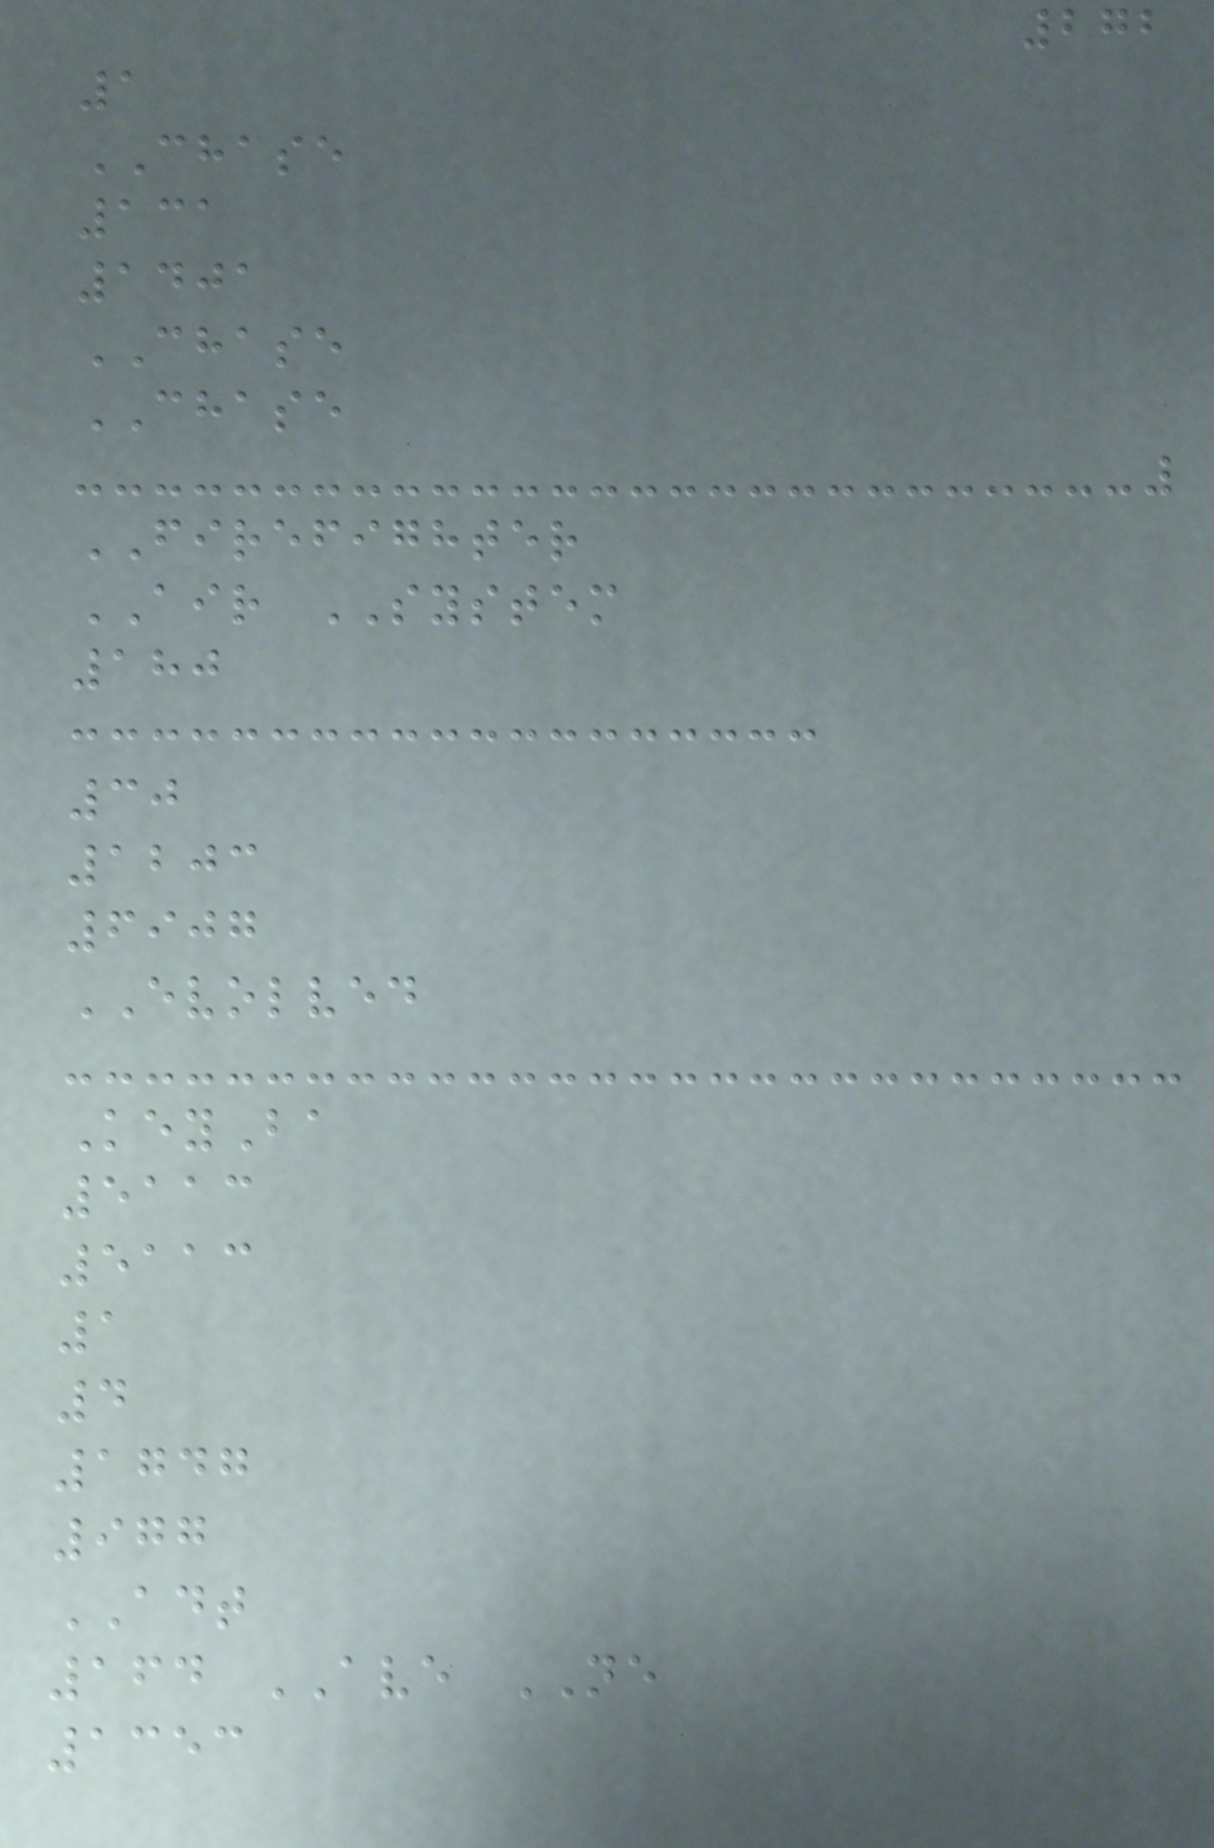272
1
CHASE
131
1401
CHASE
CHASE
FIREFIGHTER
AIR SYSTEM
180
30
1203
6907
EVOLVED
KeyBa
5113
5113
1
4
1747
977
ADT
164 AVE NE
1353
